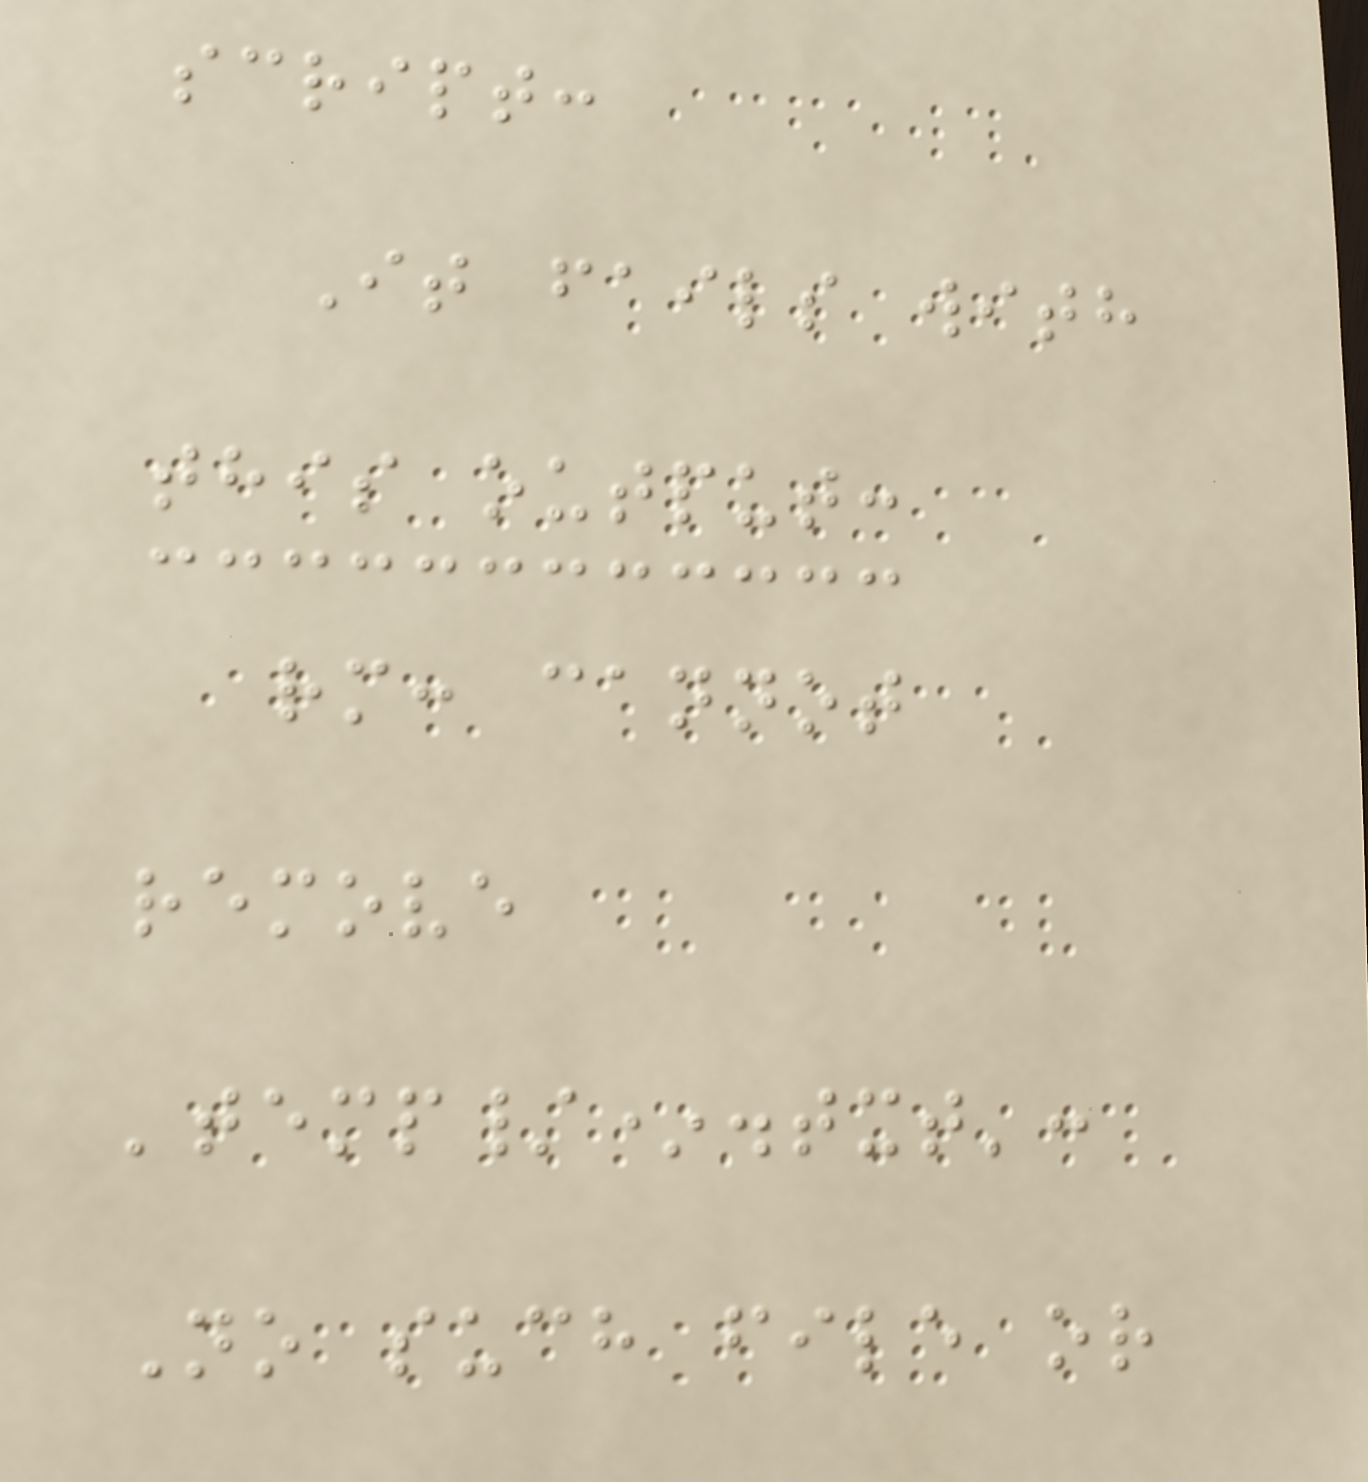script:
It fails with
this output:
rm: cannot
remove
'temp/*.txt':
No such file or
